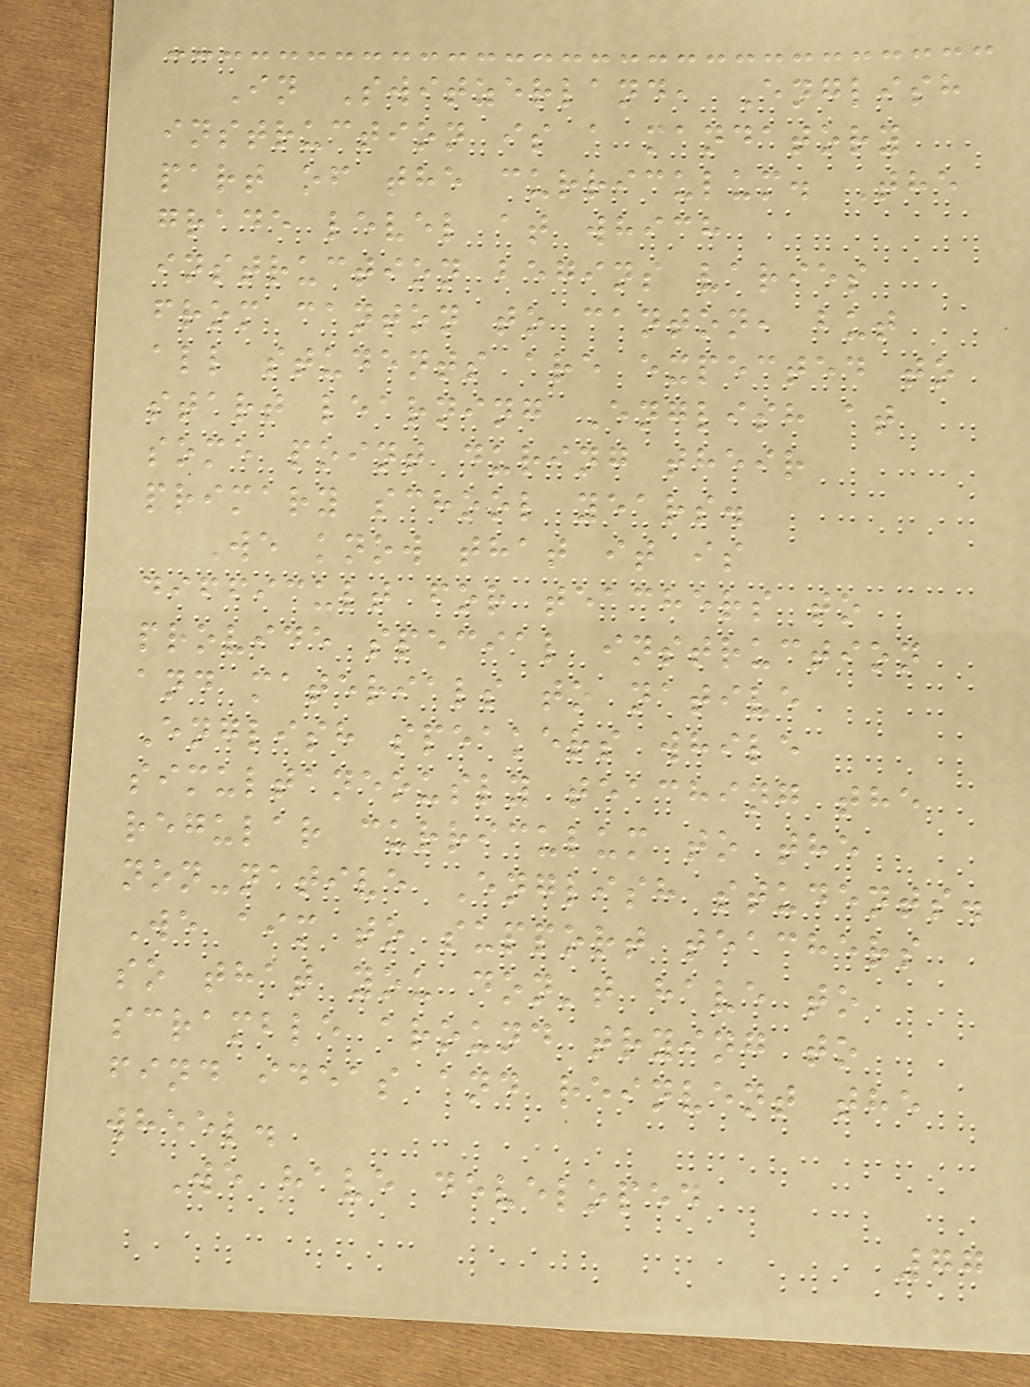In Switzerland, English
instruction is a mandatory
part of the curriculum. The
grade level at which
instruction begins varies
from canton to canton, but
all students are expected to
start learning English at
some point during their
primary school years.
We know that it is
difficult for teachers to
provide special instruction
and materials to native
English speakers while
simultaneously teaching the
regular curriculum to the
non-native English students.
We aim to support teachers
so that you don't have to
scramble around trying to
find ideas and reinvent the
wheel.
We have developed
77
